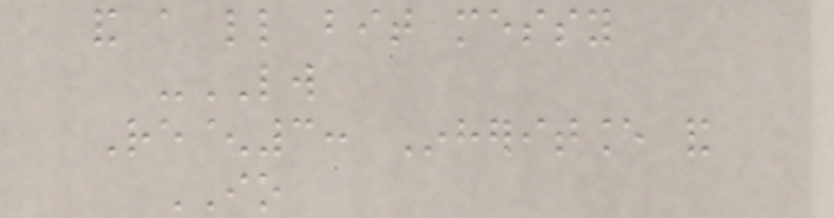and a little bit messy
-LW
Re^3: Inheritance and
IO
